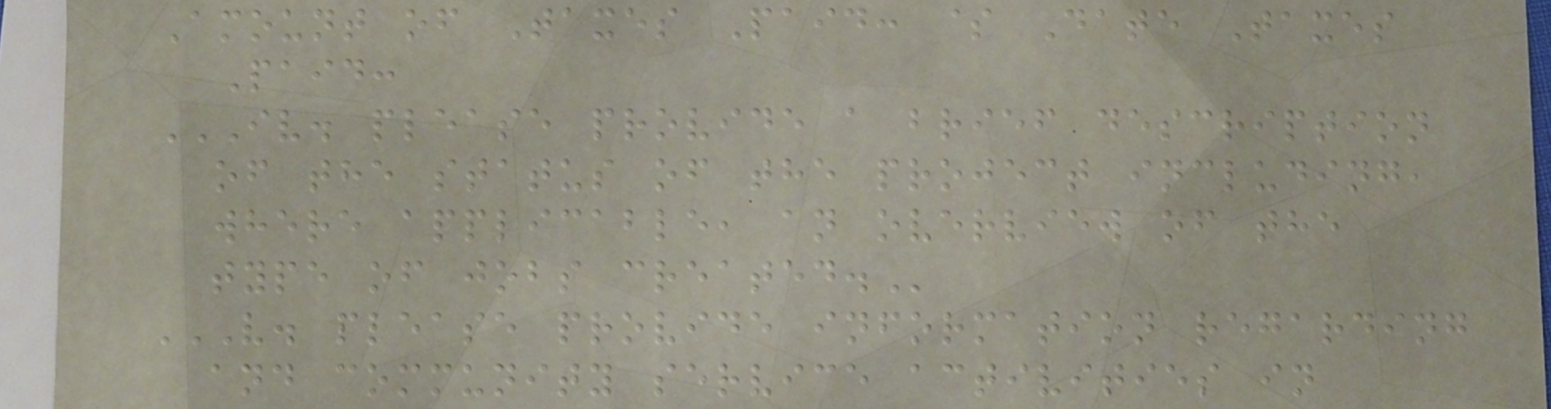Amount of Taxes Paid: $ Date Taxes
Paid:
IV. PLEASE PROVIDE A BRIEF DESCRIPTION
OF THE STATUS OF THE PROJECT INCLUDING,
WHERE APPLICABLE, AN OVERVIEW OF THE
TYPE OF JOBS CREATED.
V. PLEASE PROVIDE INFORMATION REGARDING
AND COMMUNITY SERVICE ACTIVITIES IN
